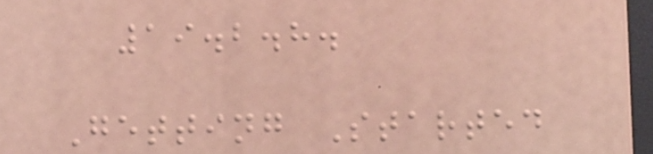19.2.8.
Getting Started
